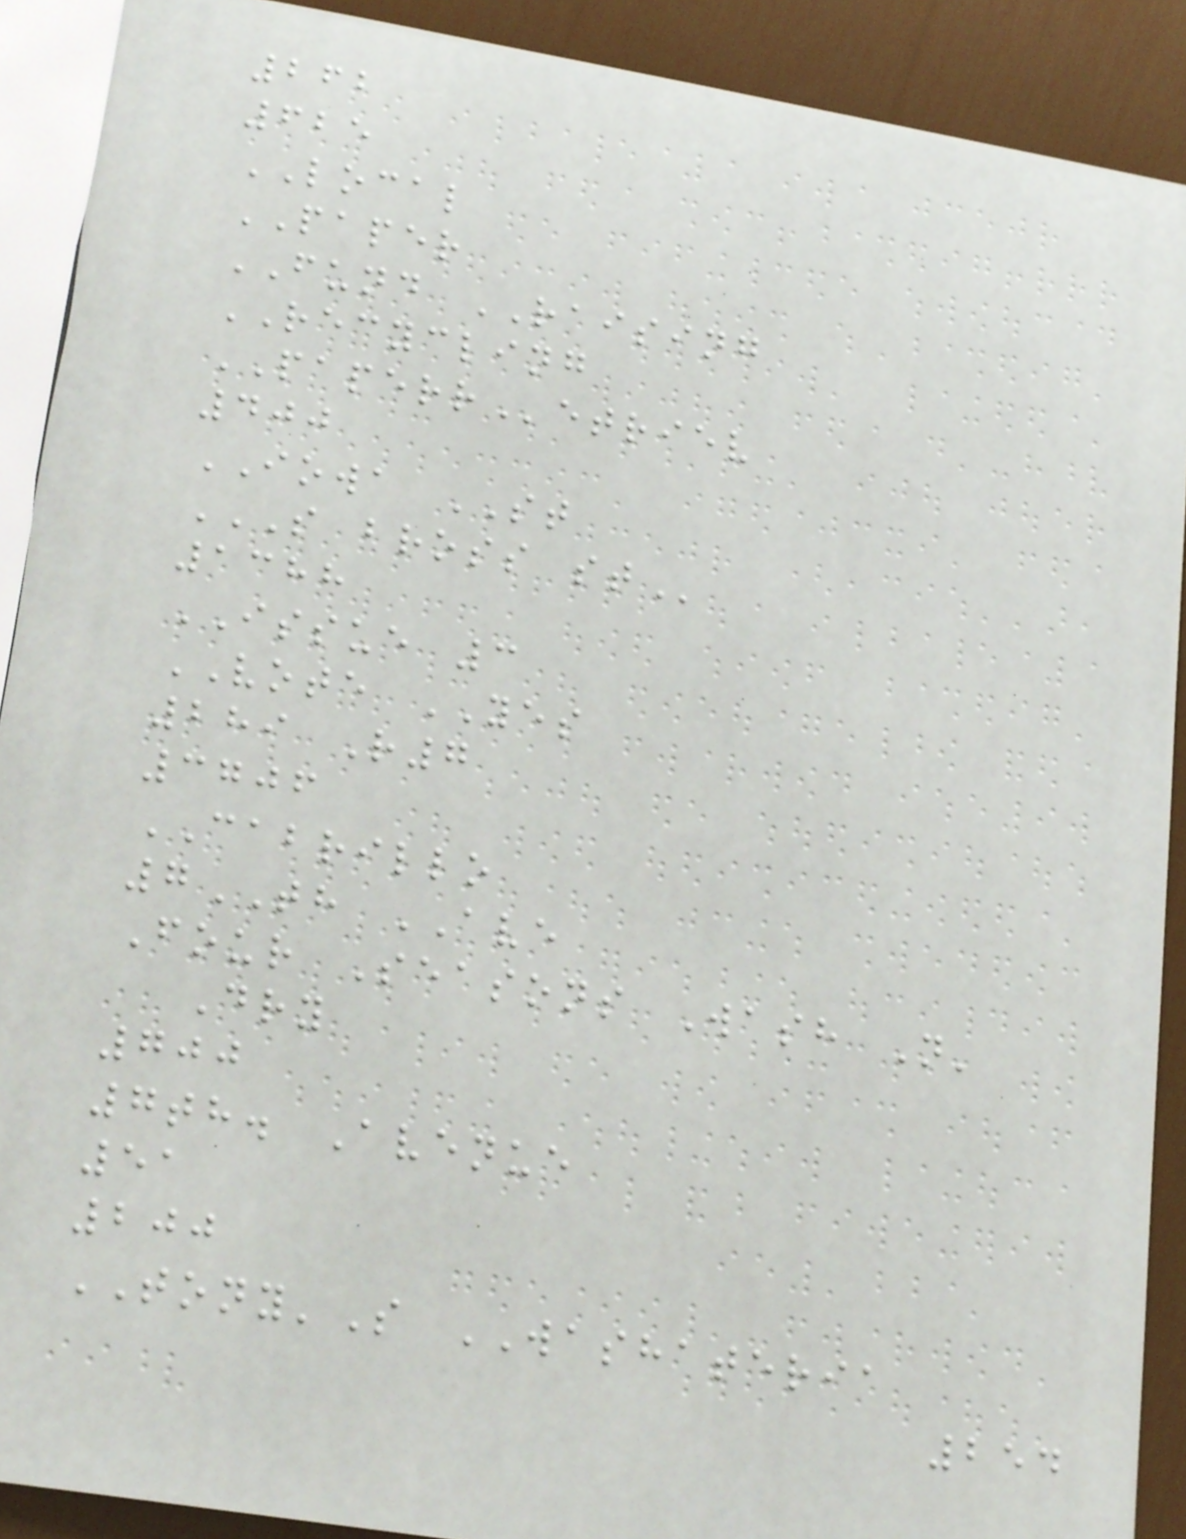262
625
LOCAL
PAPER
FUND RAISING
RECYCLING
PAPERRetriev
400
IOWA ST
S BROSS ST
1388
ISSUE 3
VOTE YES
289 R7
3706
CABRILLO
7TH AVE
Four Seasons Wash N'
Dry
700
7th. Avenue
51
200
TONY'S WASHATERIA
254
